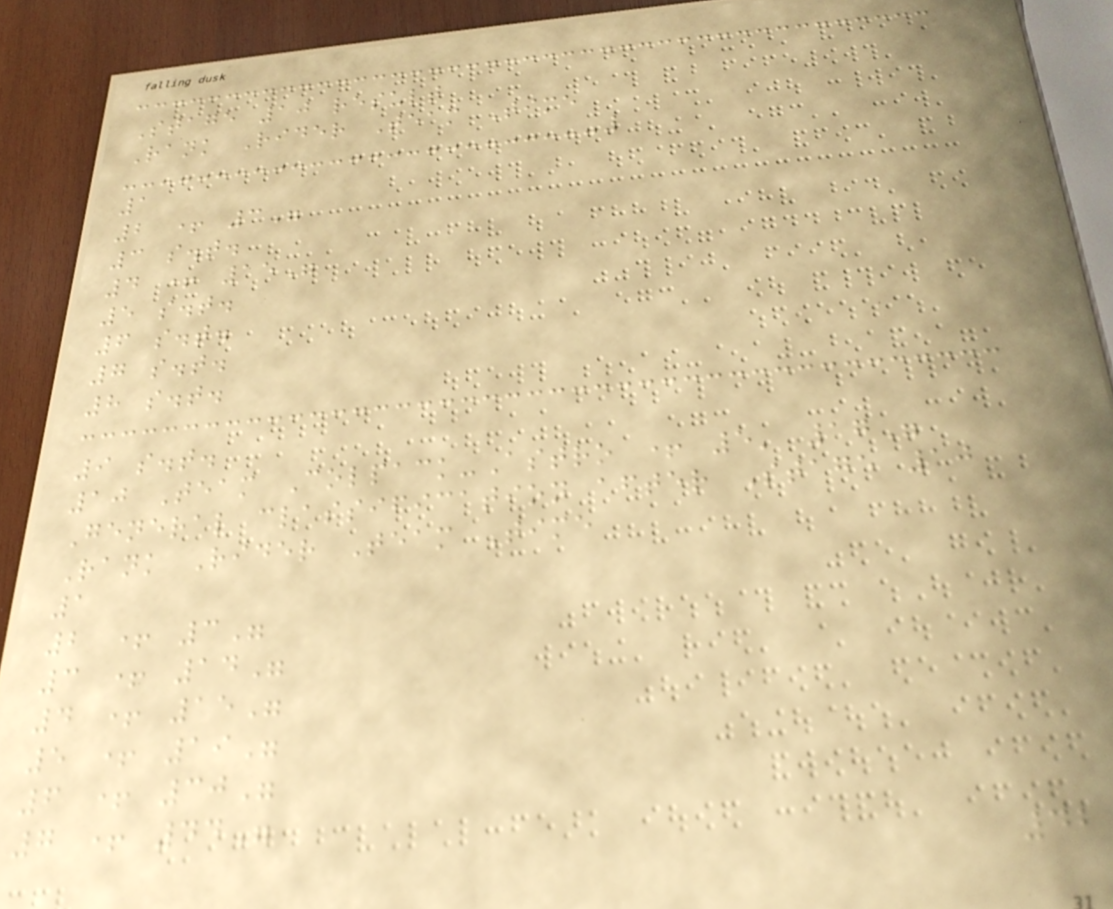Stage 10 result
Rank Rider Team Time
1
2 + 3"
3 s.t.
4 + 15"
5 s.t.
6 s.t.
7 s.t.
8 s.t.
9 s.t.
10 Team Colpack-Astro + 5' 17"
General classification after Stage 10
Rank Rider Team Time
1
2 + 3"
3 + 14"
4 + 15"
5 + 19"
6 + 30"
7 + 44"
42
